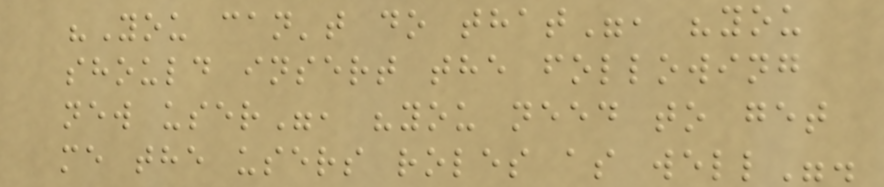"You can't do that", "you
should insert the following
new user", "you need to get
me the users roles as well".
